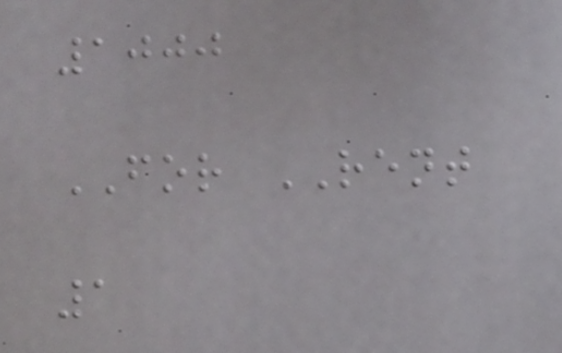1000
FOR RENT
1
